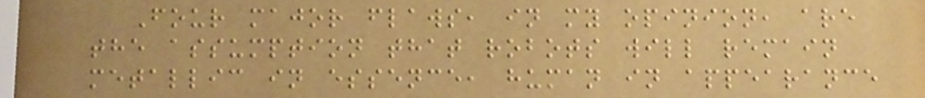Four major flaws, in my opinion, are
the assumption that robots will remain
metallic in essence, human in appearance
